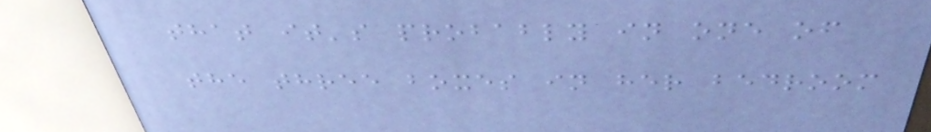that it's probably in one of
the three boxes in her bedroom
